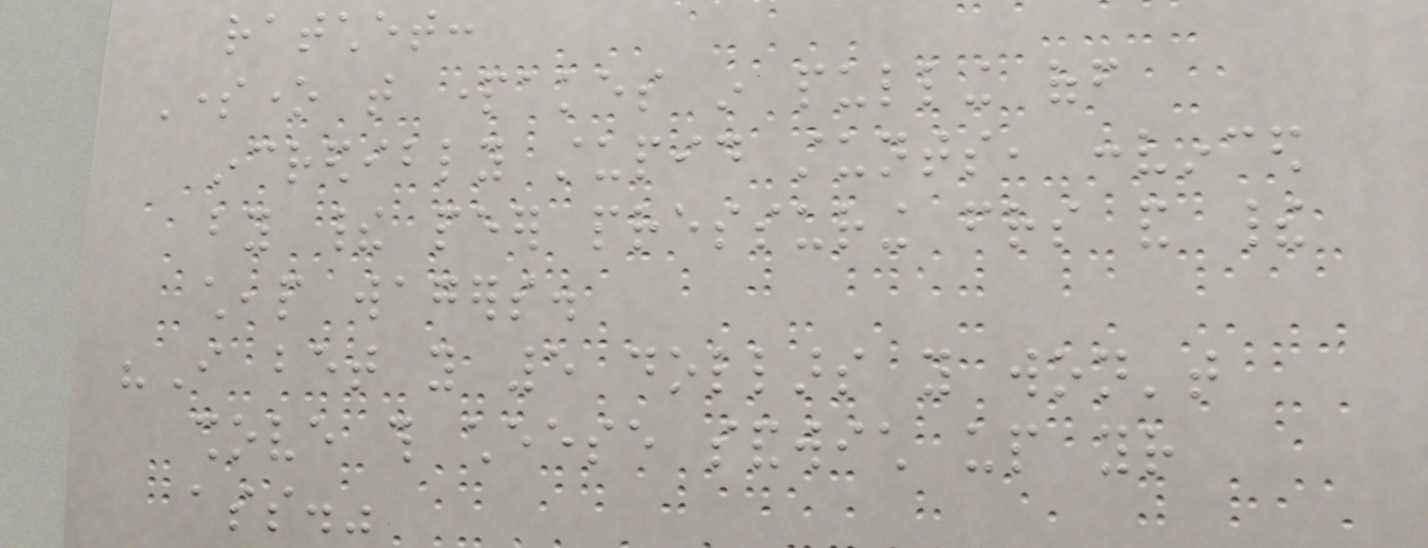ratchet:
Someone that partakes in pulling off
incredibly stupid stunts, convinced
by their peer pressuring friends and their
cheap wagers.
"I bet you 5 dollars you won't
shove this cheese sandwich up your
ass."
